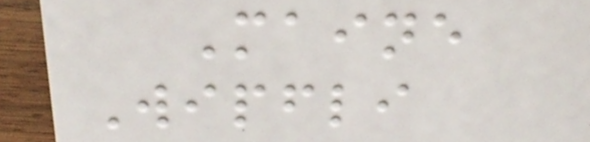Maine
Wipfli
